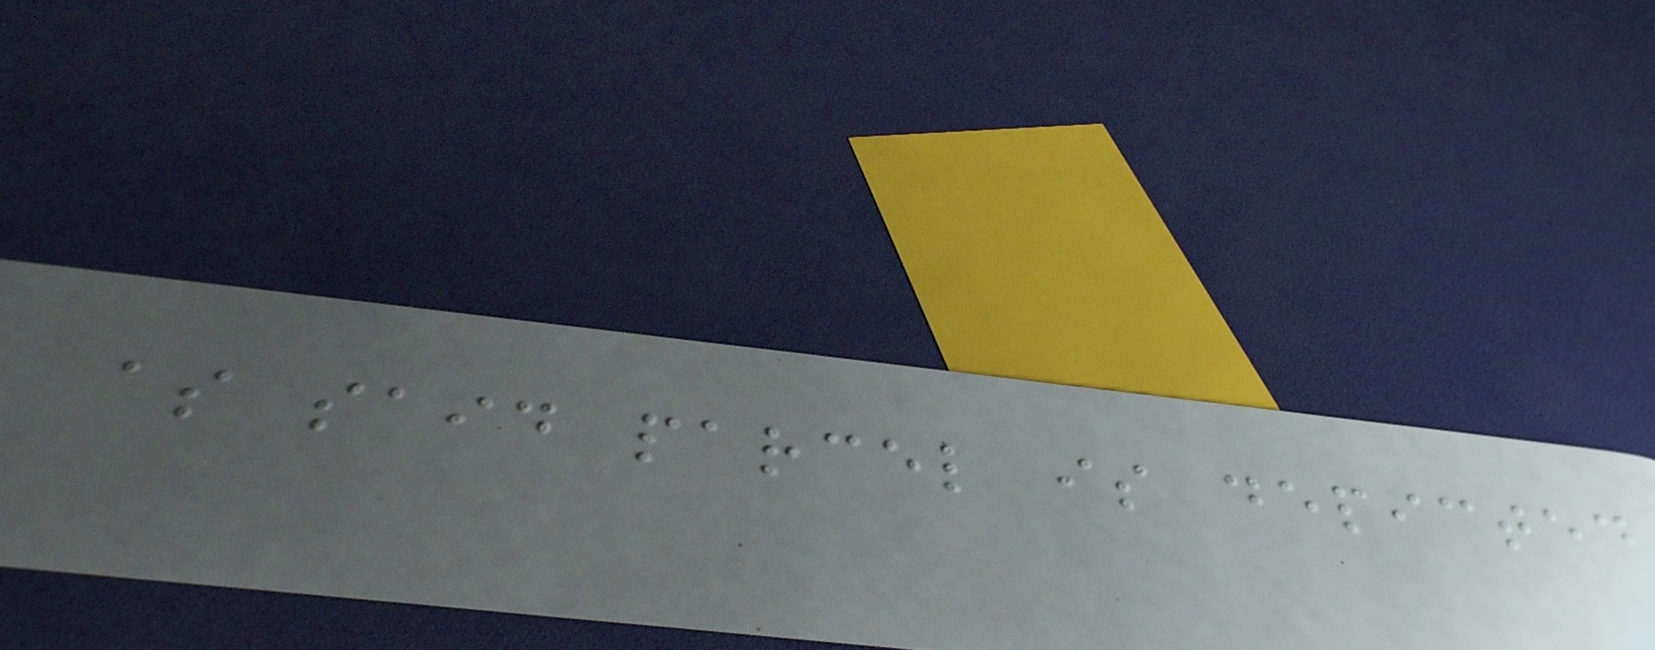as said parcel is depicted
